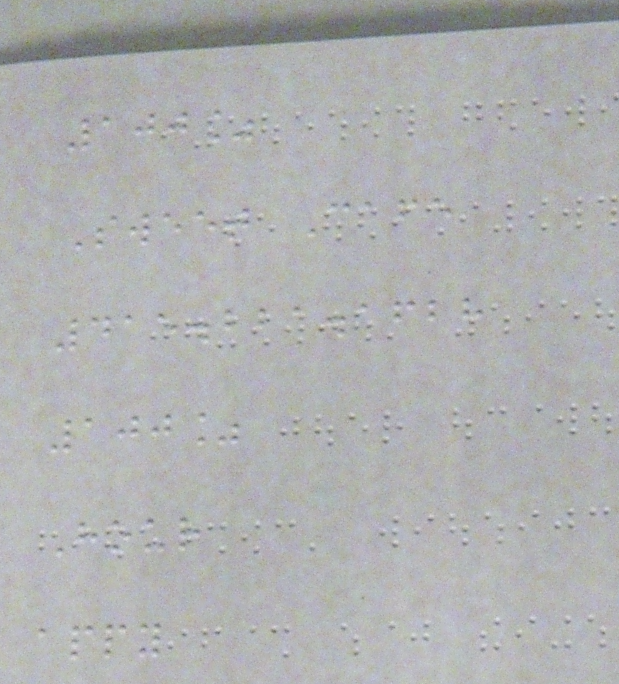100%
Sweet Cafe
415.221.1628
100%
Hour
appy
